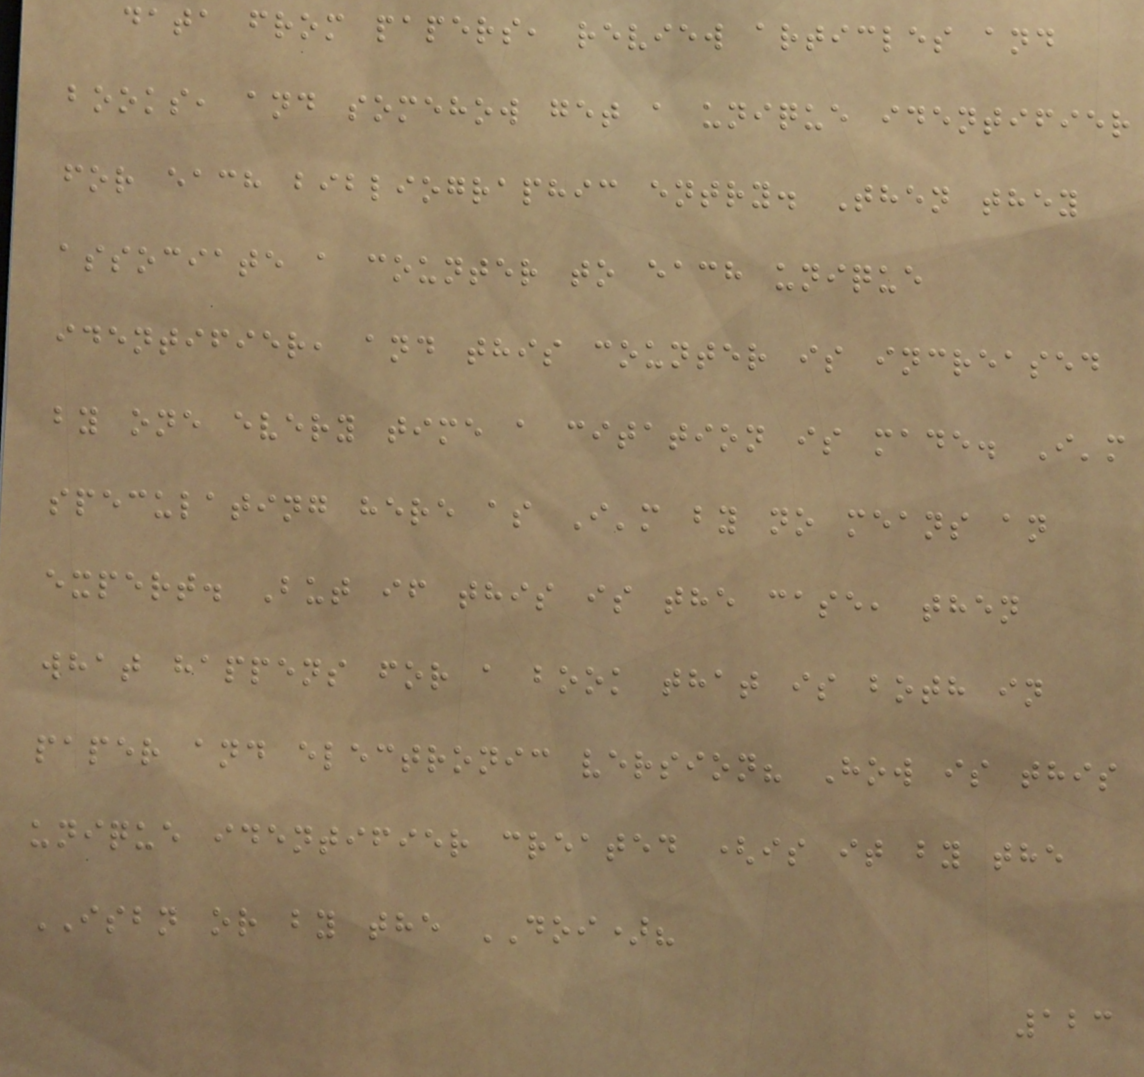data from papers, review articles and
books, and somehow get a unique identifier
for each bibliographic entry. Then they
associate a counter to each unique
identifier, and this counter is increased
by one every time a citation is made. I'm
speculating here as I'm by no means an
expert. But if this is the case, then
what happens for a book that is both in
paper and electronic version? How is this
unique identifier created (is it by the
ISBN or by the DOI)?
123
